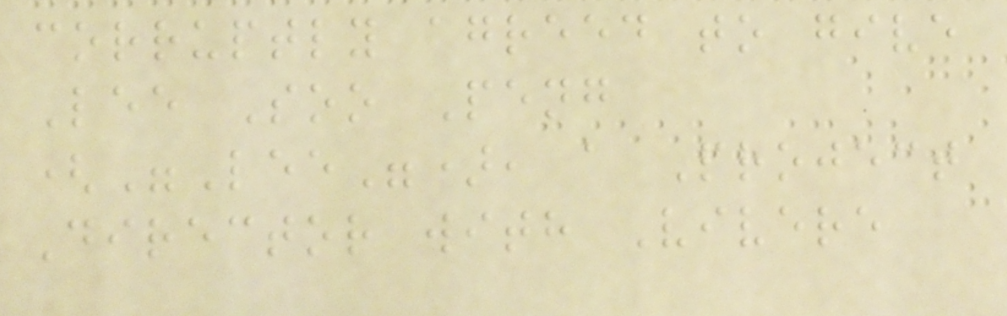corruptly agreed to give
Lee Soo Peng
("Lee"), a Project
Director with Vivere
